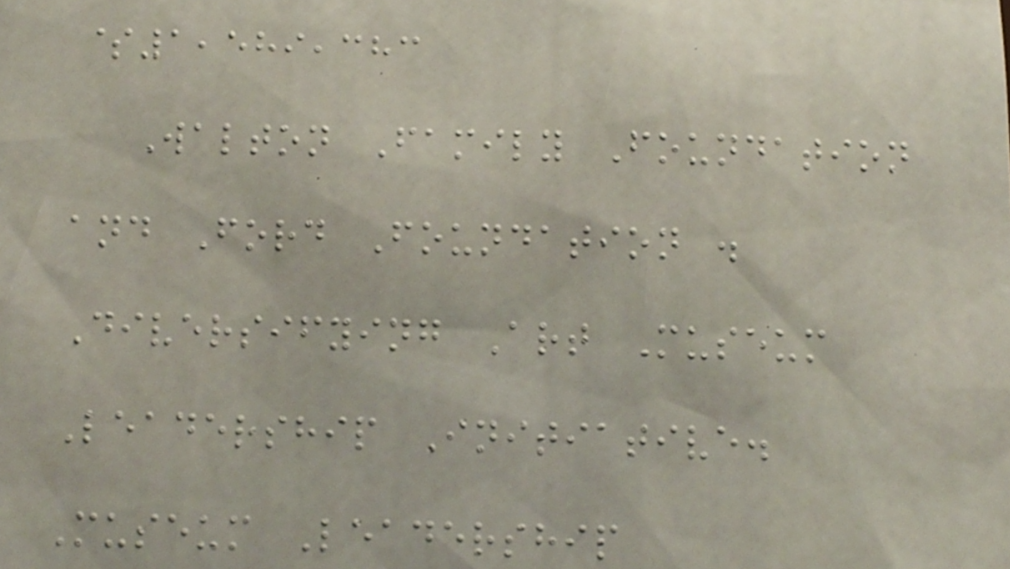$1,589,383
Walton Family Foundation
and Ford Foundation .
Diversifying Art Museum
Leadership Initiative.
Museum Leadership
